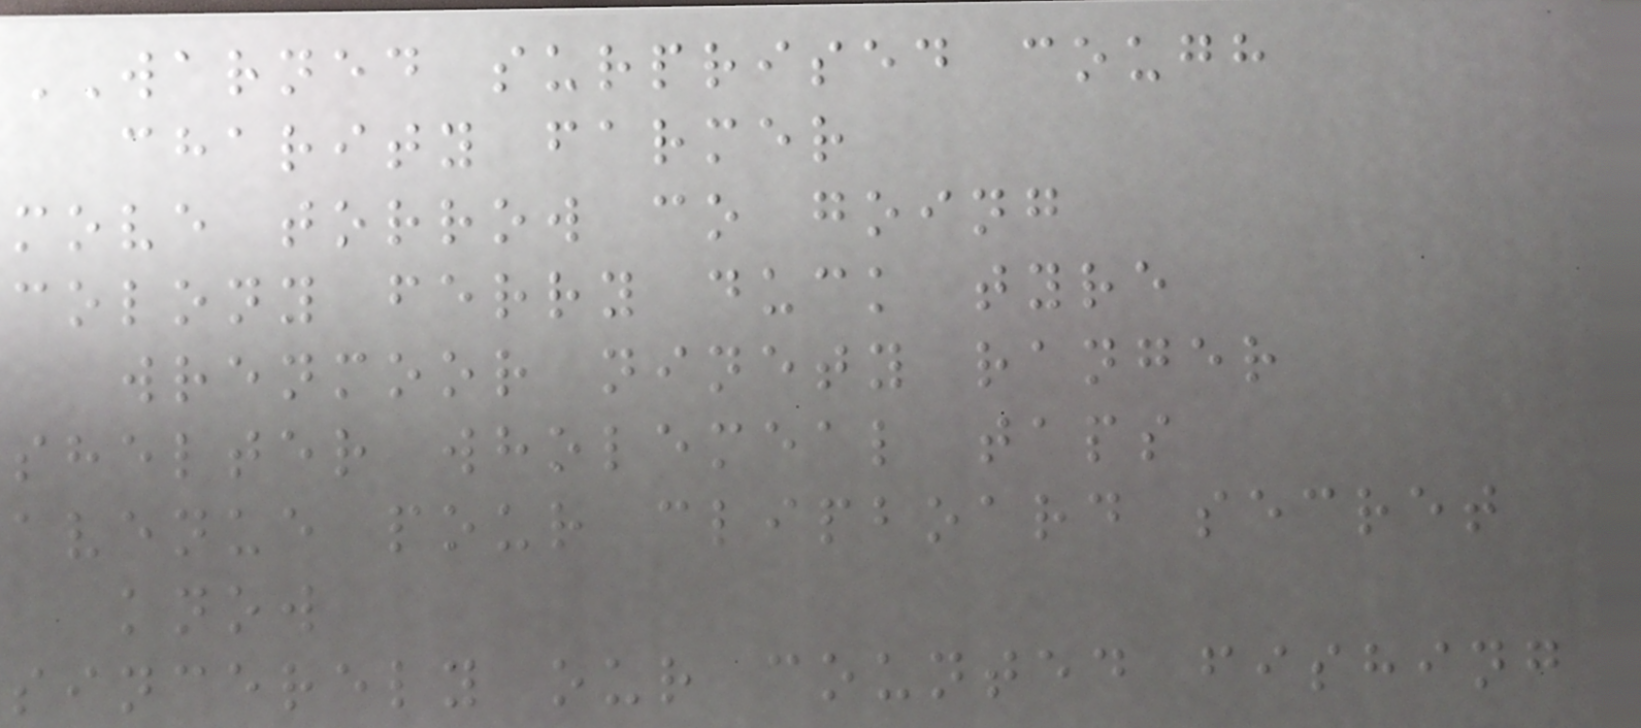WARNED surprised cough
charity farmer
move torrow co going
colony ferry duck tyre
wrenmoor ninety ranger
shelter wholemeal taps
avenue pour clipboard secret
know
sincerely our counted fishing
